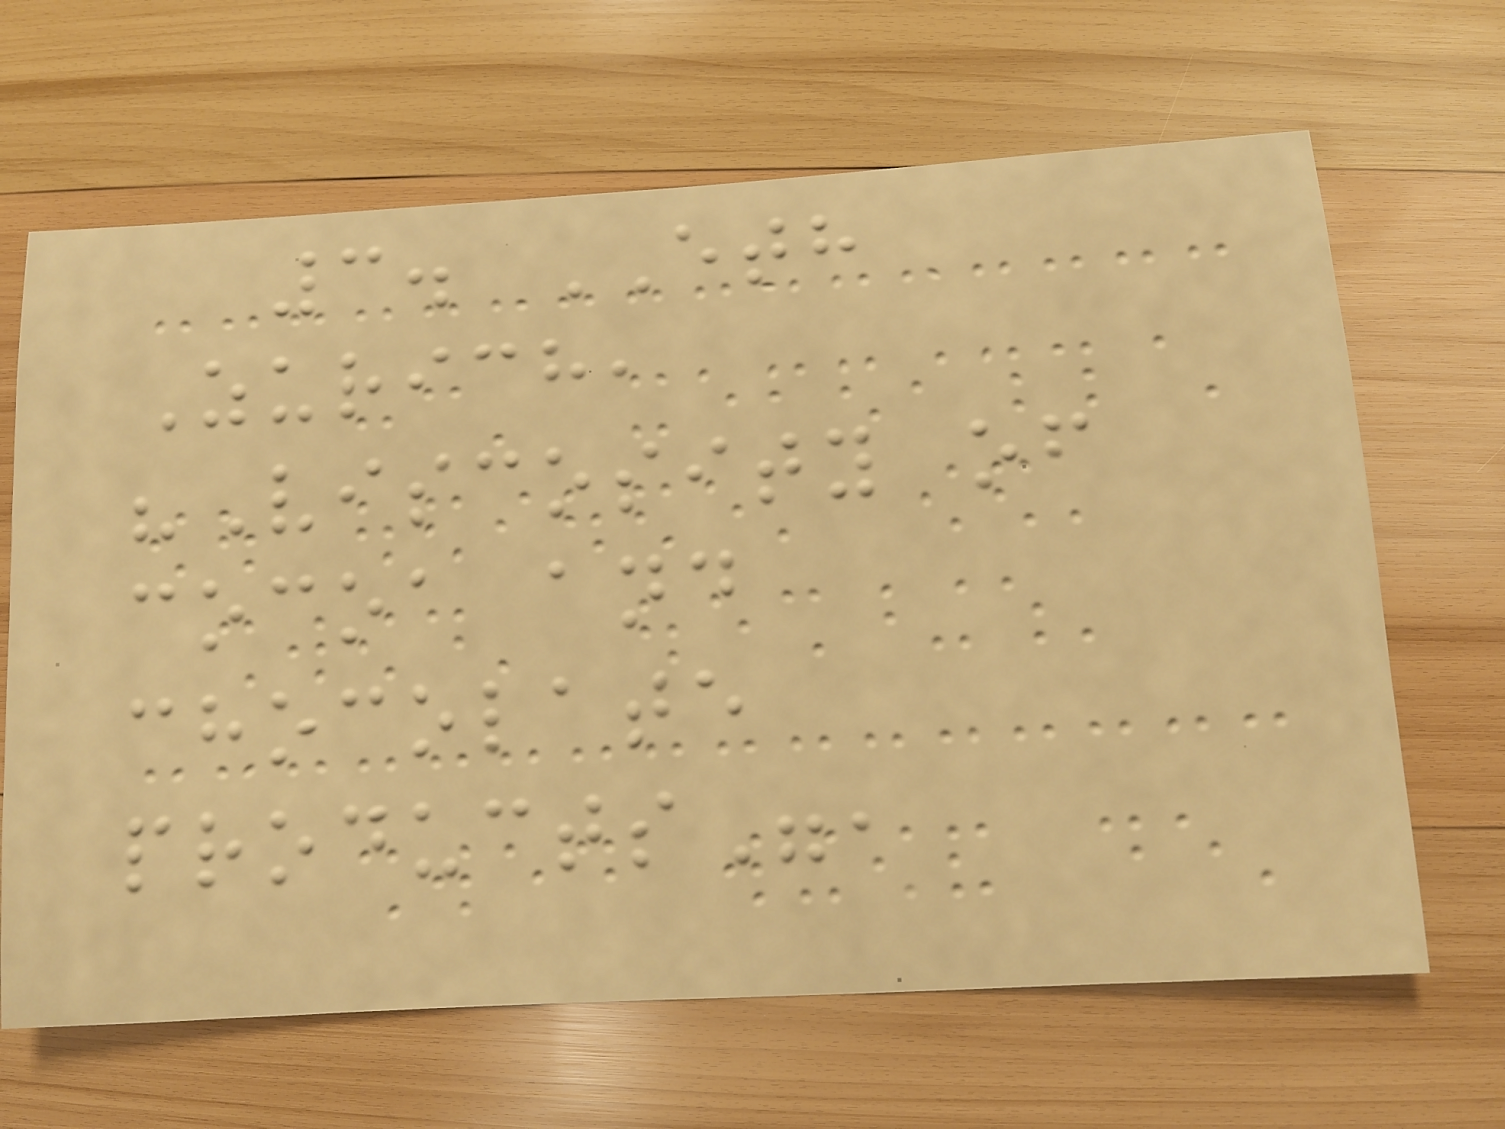3. ETH
Zurich,
"Viscosity of
cocoa and
chocolate
products",
